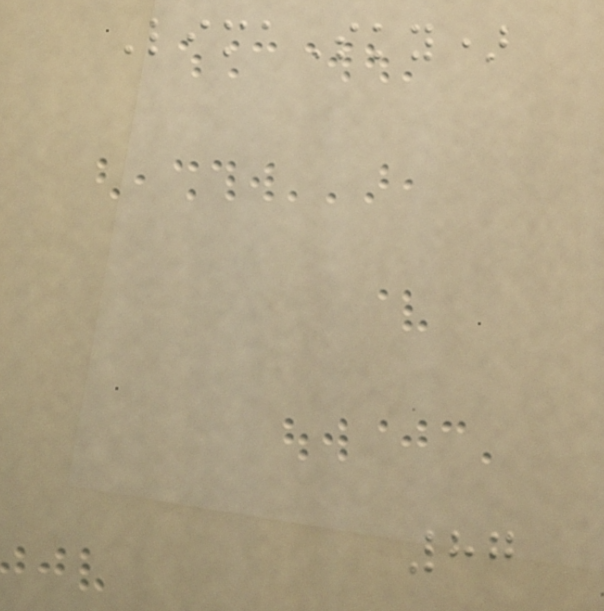LimaSky)
87
